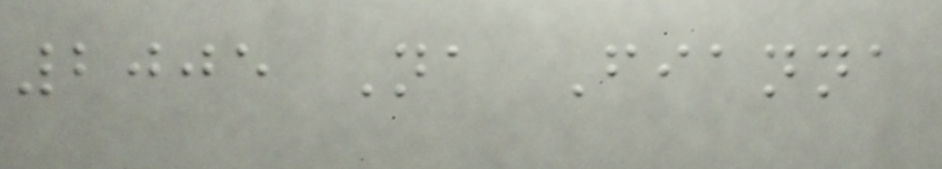2005 Na Fianna
